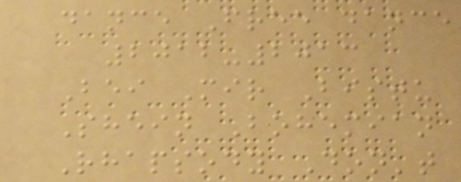dance Free dance
2012-2013
Bei Mir Bistu
Shein Bohemian
Rhapsody Don't
